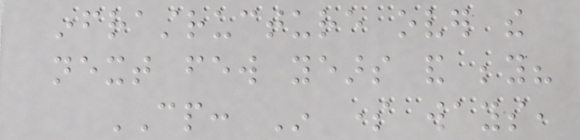infrastructure over the
next few years and beyond?
CP: In some ways,
